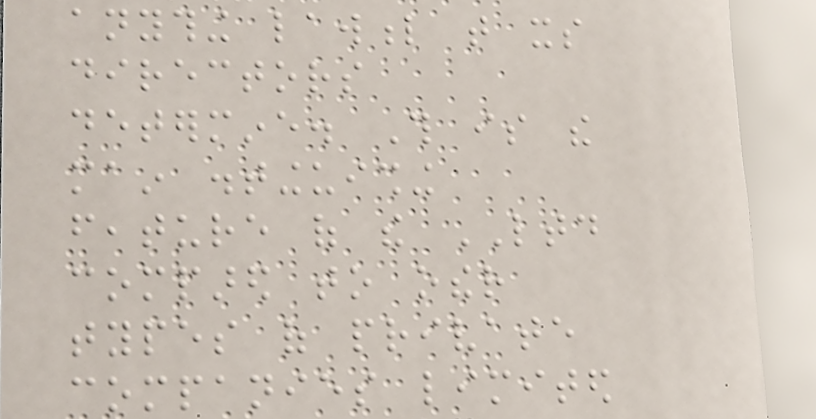anything lawful that its
directors
determine. This is the
main distinguishing
feature of the LTD
compared to other
types of private
companies limited
